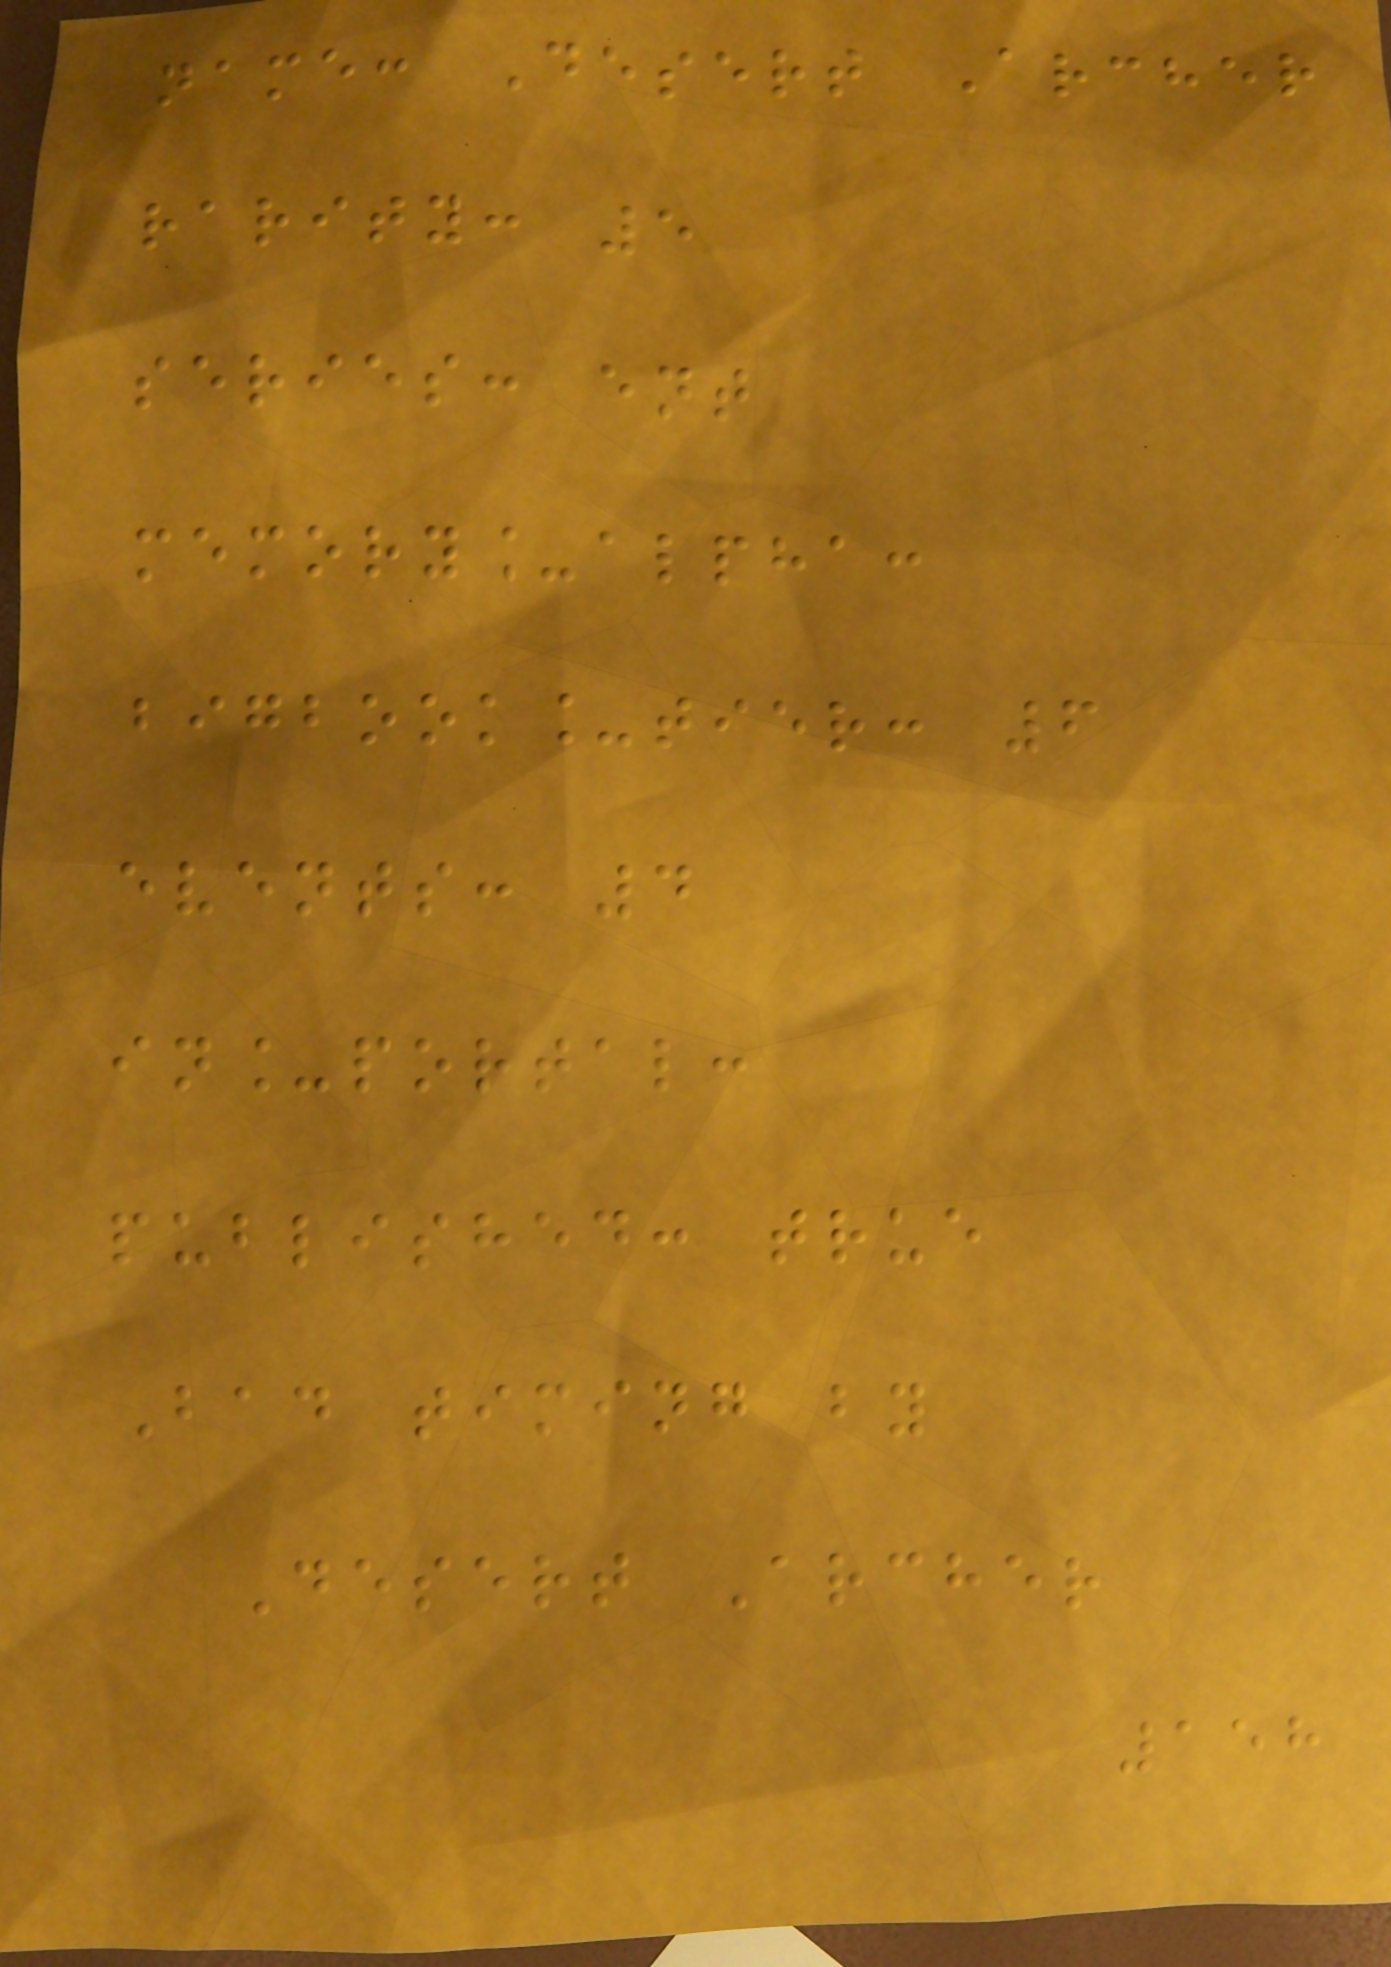name: Desert Archer
rarity: 5
series: ent
memory_alpha:
bigbook_tier: 6
events: 4
in_portal:
published: true
Bad timing by
Desert Archer
158
